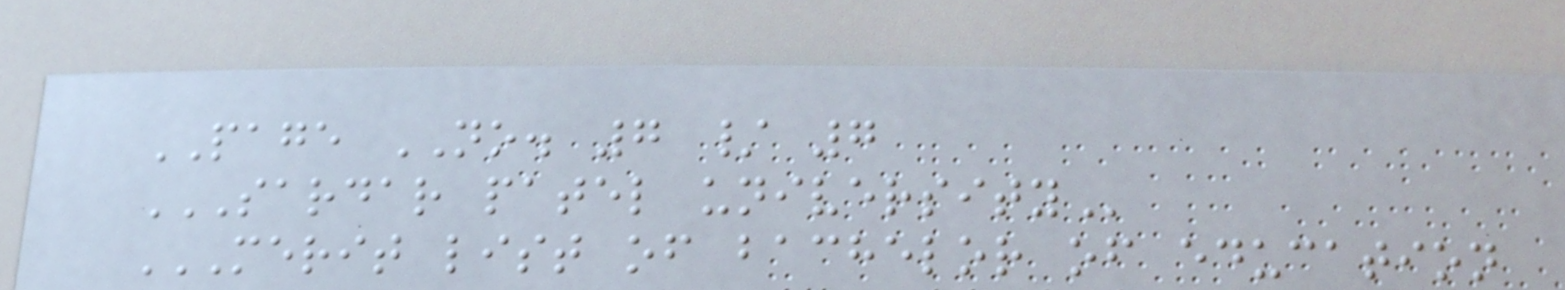PAGE NO. 7 / 7
SARDAR PATEL UNIVERSITY
MERIT LIST OF BACHELOR OF EDUCATION
